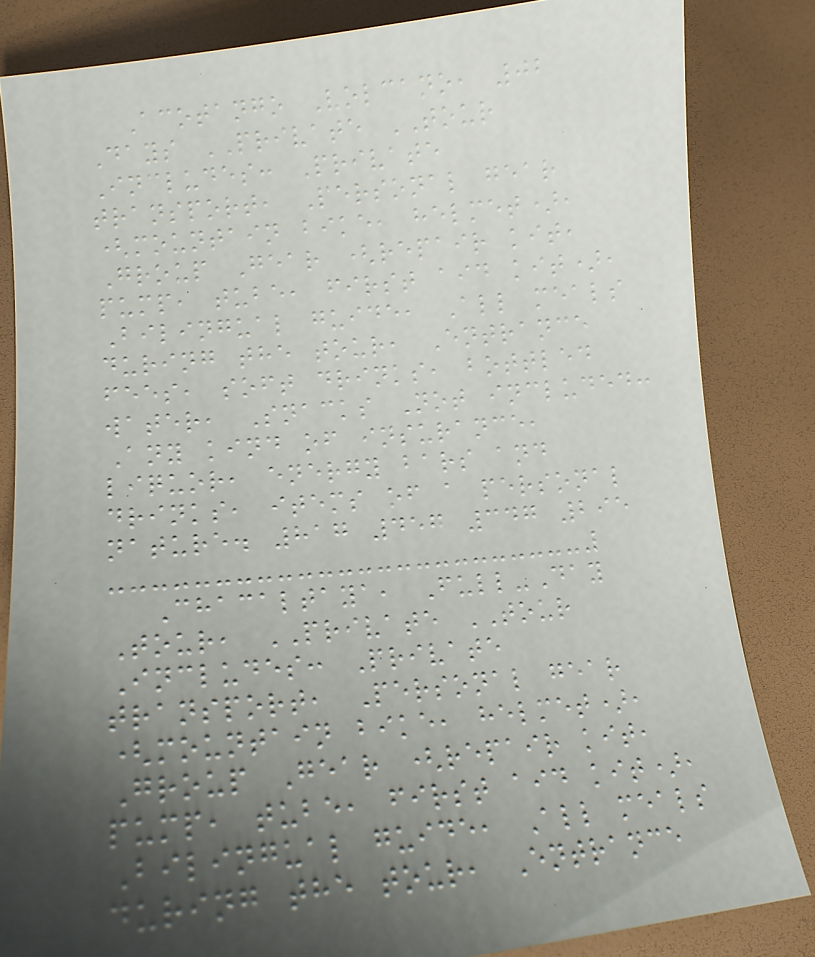Acotango Volcano, 02
Days PRIVATE TOUR
Includes: Private
transport, Personal gear
(mountain bike, helmet),
Group Gear (repair kit,
pump, tube, first aid kit),
Bilingual guide, All meals
during the tour, Entrance
fees, soft drinks, bottled
water, Snacks Not included:
Any kind of insurance,
liquor, energy bars and
drinks, items of a personal
nature. 817 457 347 295
Chacaltaya, Full-Day
Tour, PRIVATE TOUR
Includes: Private
transport, Personal gear
(mountain bike, helmet),
Group Gear (repair kit,
pump, tube, first aid kit),
Bilingual guide, All meals
during the tour, Entrance
